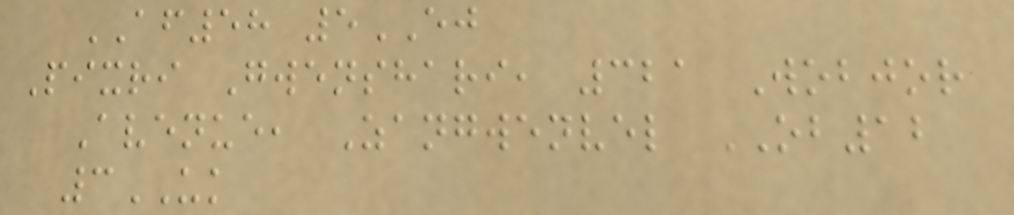AF58 5EJ
Pixri Gwenshari, 321 Wobjor
Avenue, Zangwenvel OB12
3UK
